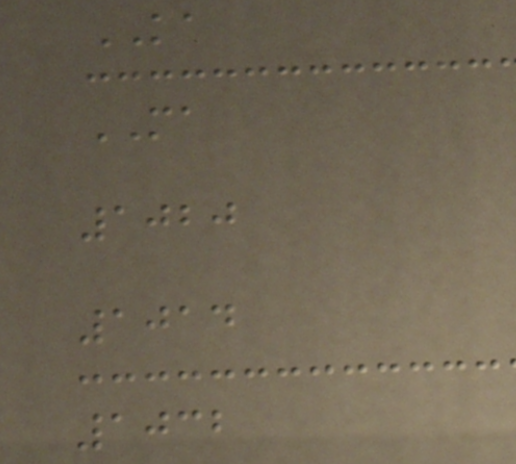KA
MA
1020
1014
1032
